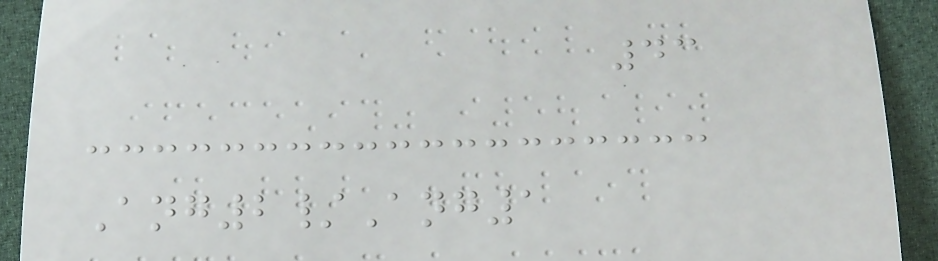43
Ang2/Ang1
